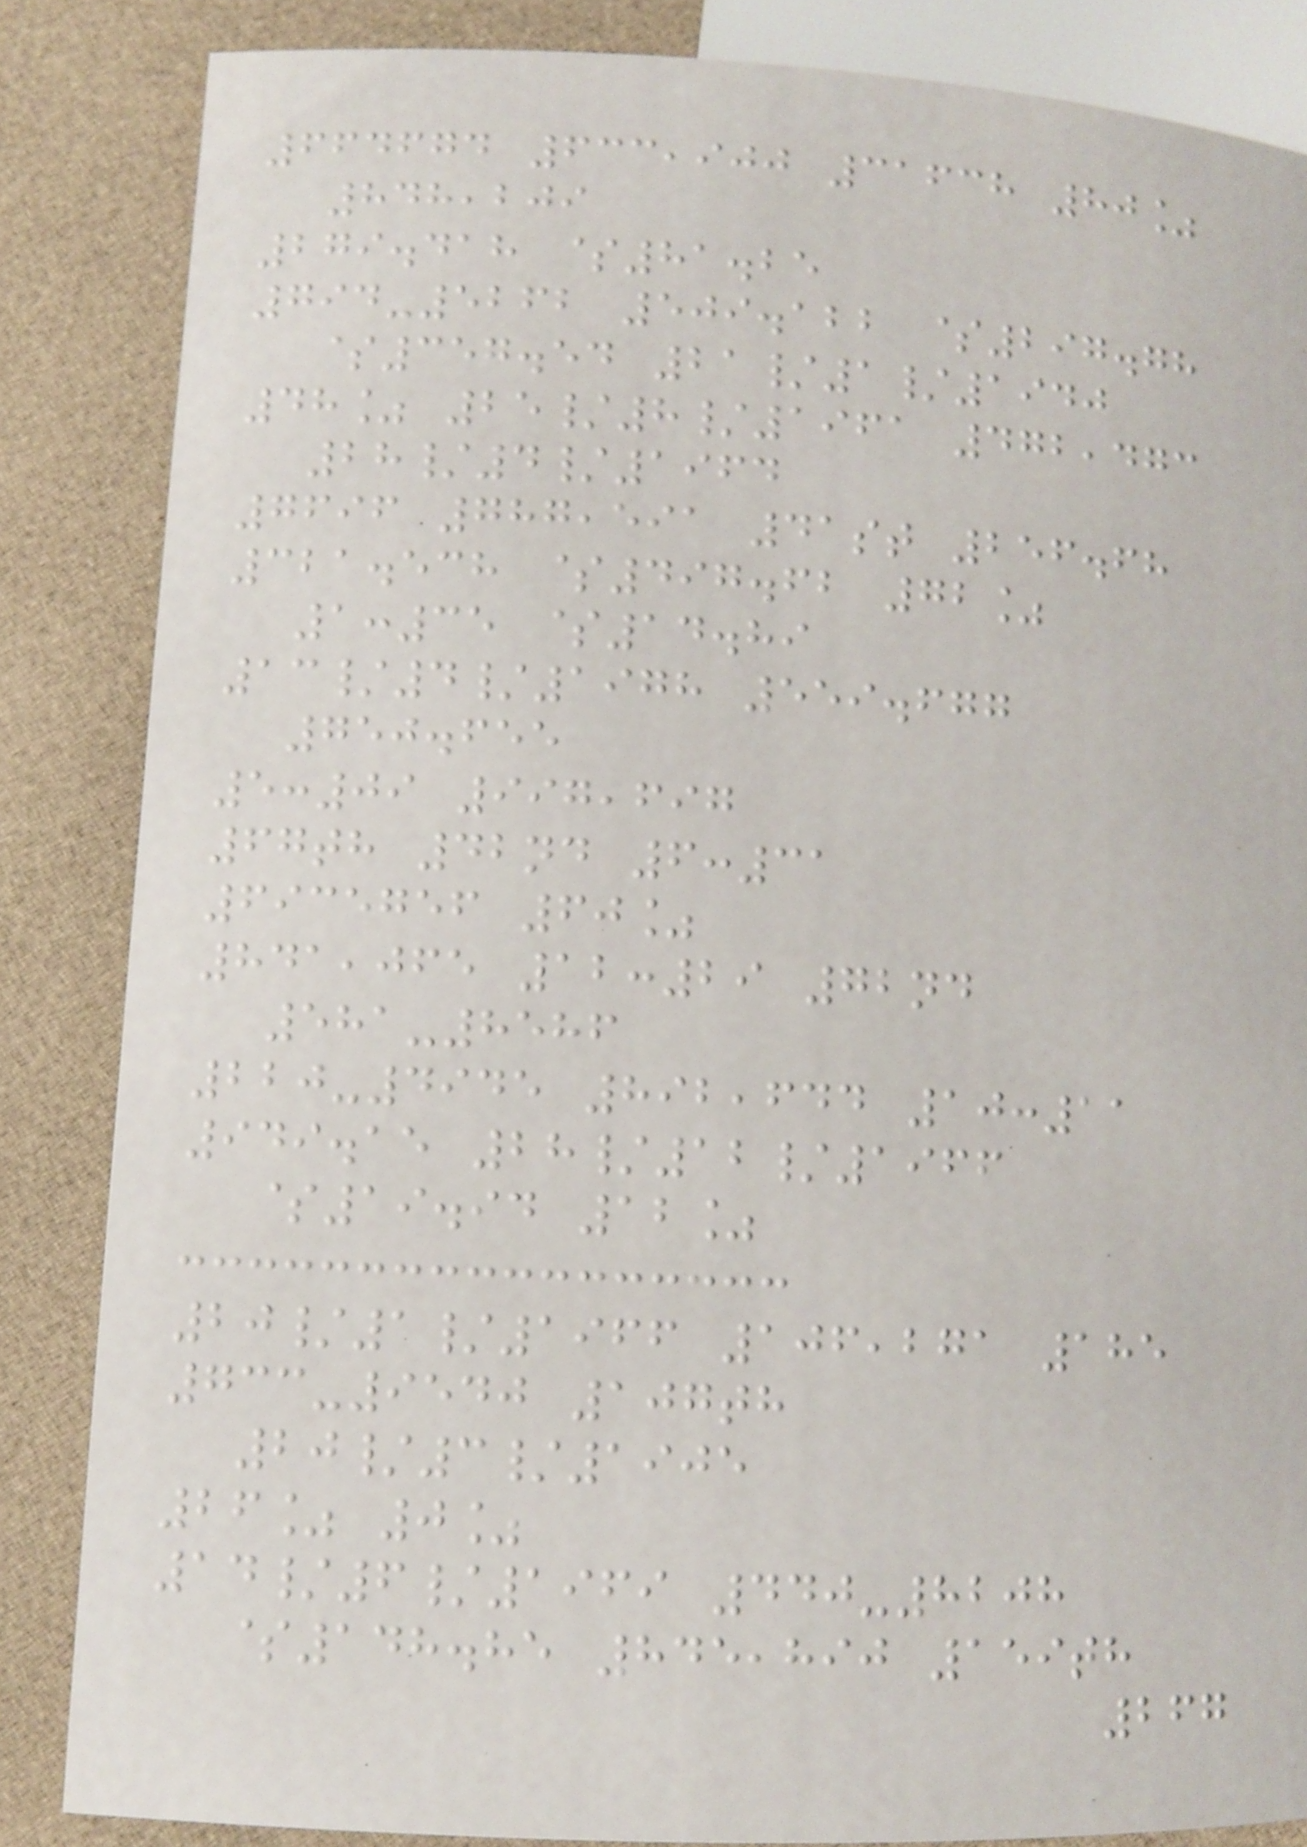664674 633,900 31638 80%
848,209
279.418 $81.25
794-5262 509.122 $297.78
$357.54 21/1/1940
48% 25/8/1961 472,473
28/4/1964
7696 787,591 41st 256.68
321.538 $497.62 72%
1:35 $14.89
13/4/1978 559.677
750.655
5:09 997,697
67th 42nd 6:31
6935756 60%
841,065 12:29 72nd
581-8586
220-4945 892,644 10:11
949.15 28/12/1966
$19.94 12%
20/1/1966 106,271 185
733-9540 107th
20/3/1905
26% 0%
14/6/1969 440-8208
$148.85 845,890 159th
267
